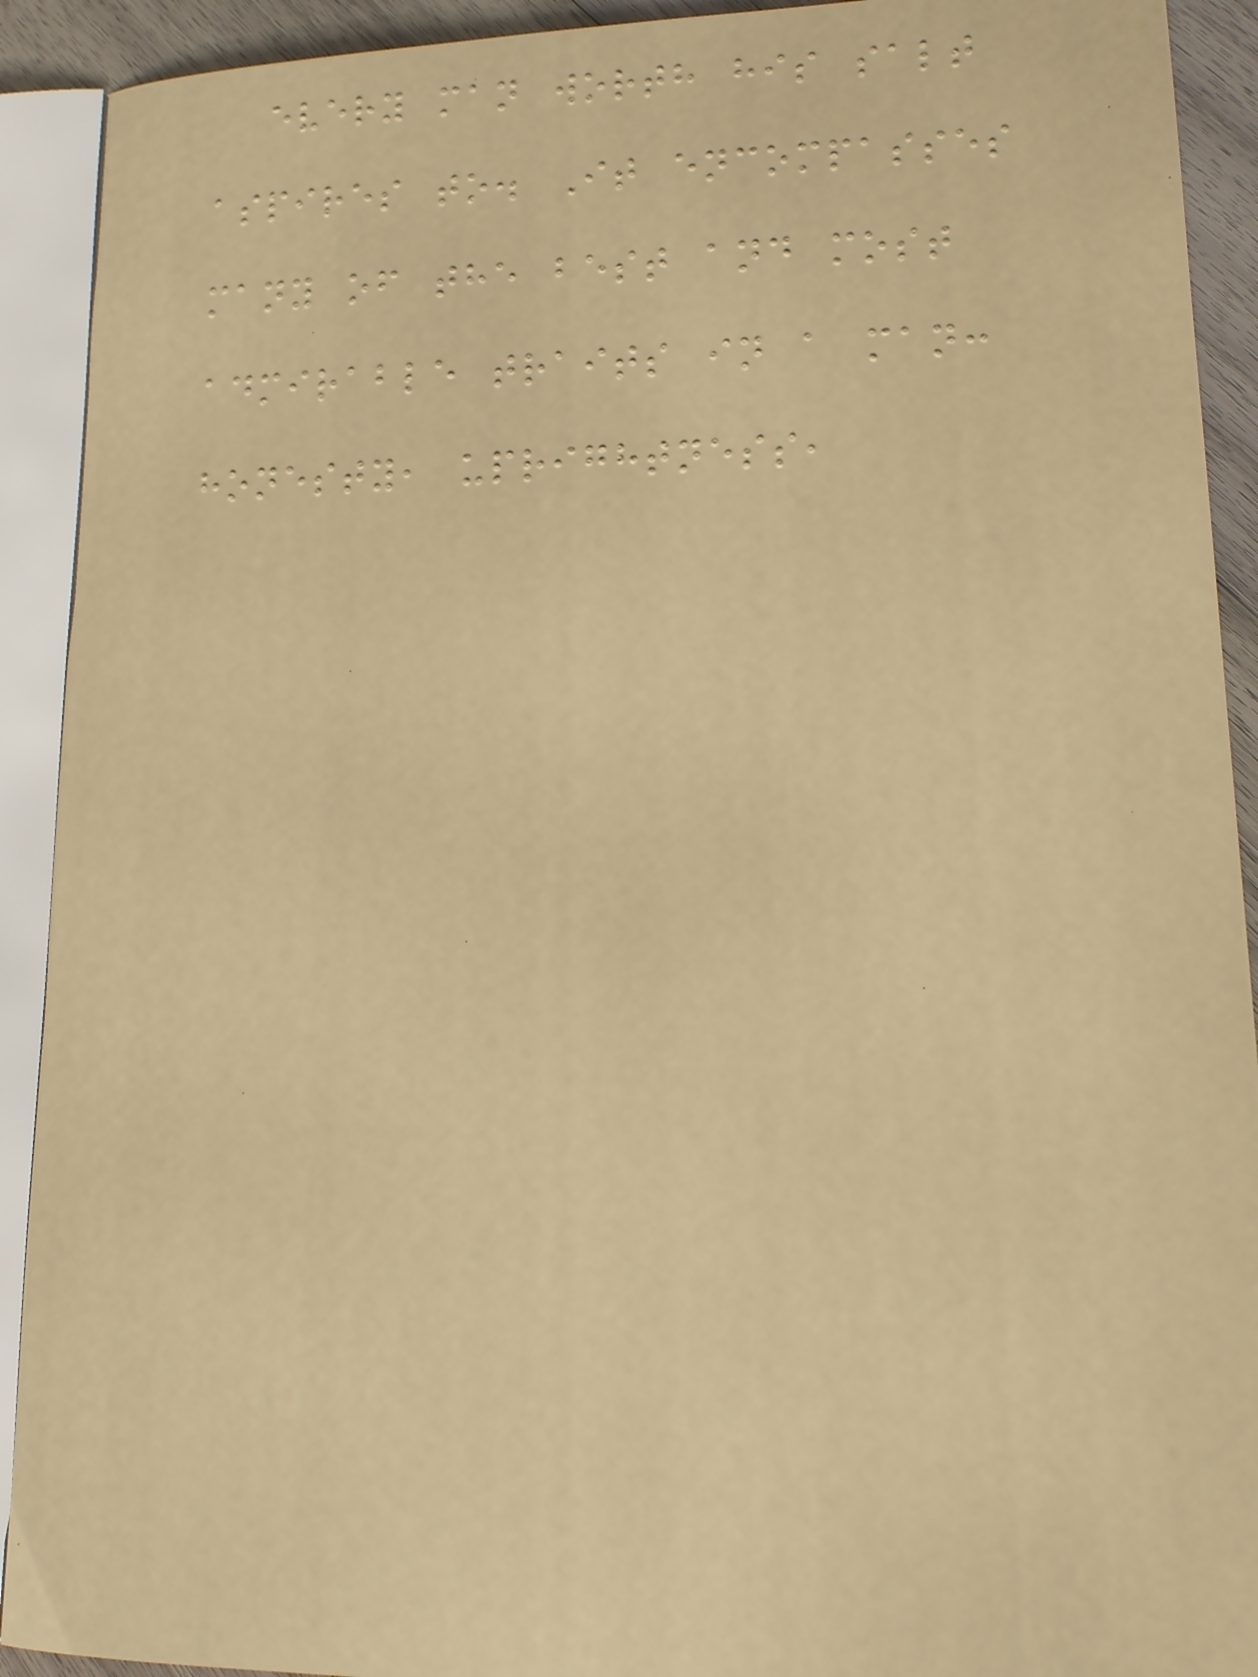every man worth his salt
aspires to. It encompasses
many of the best and most
admirable traits in a man:
honesty, uprightness,
